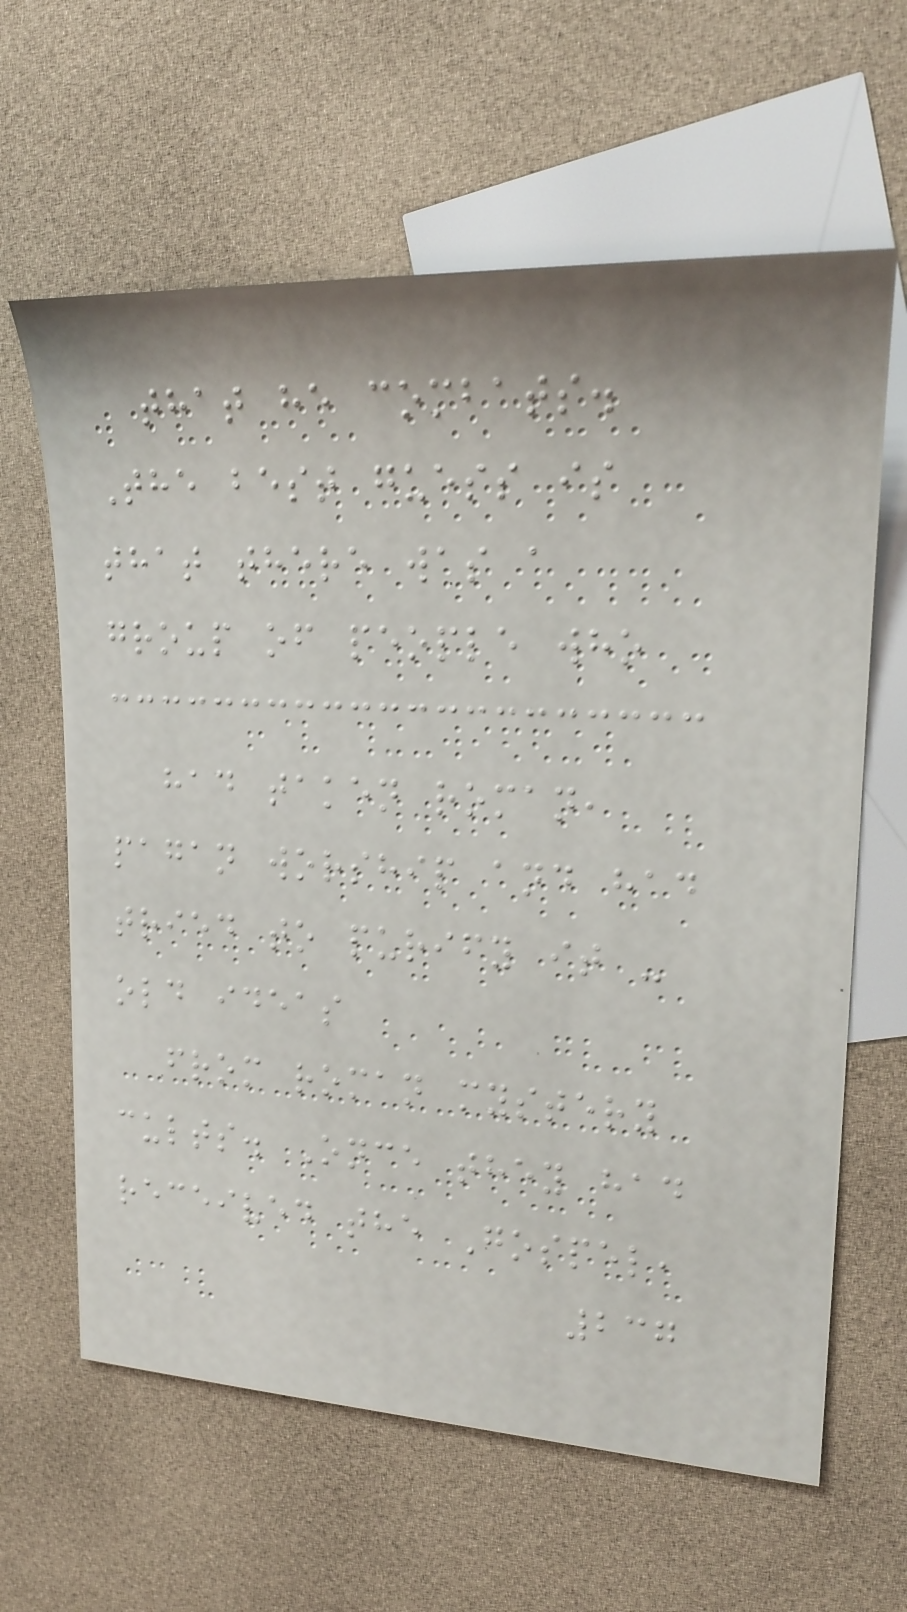that he combats.
The best guess is
that there was a
group of people who
had taken roman,
pagan worship and had
tried to purify it -
old ideas
from roman mystery
cults. Once they had
received the Gospel,
237
